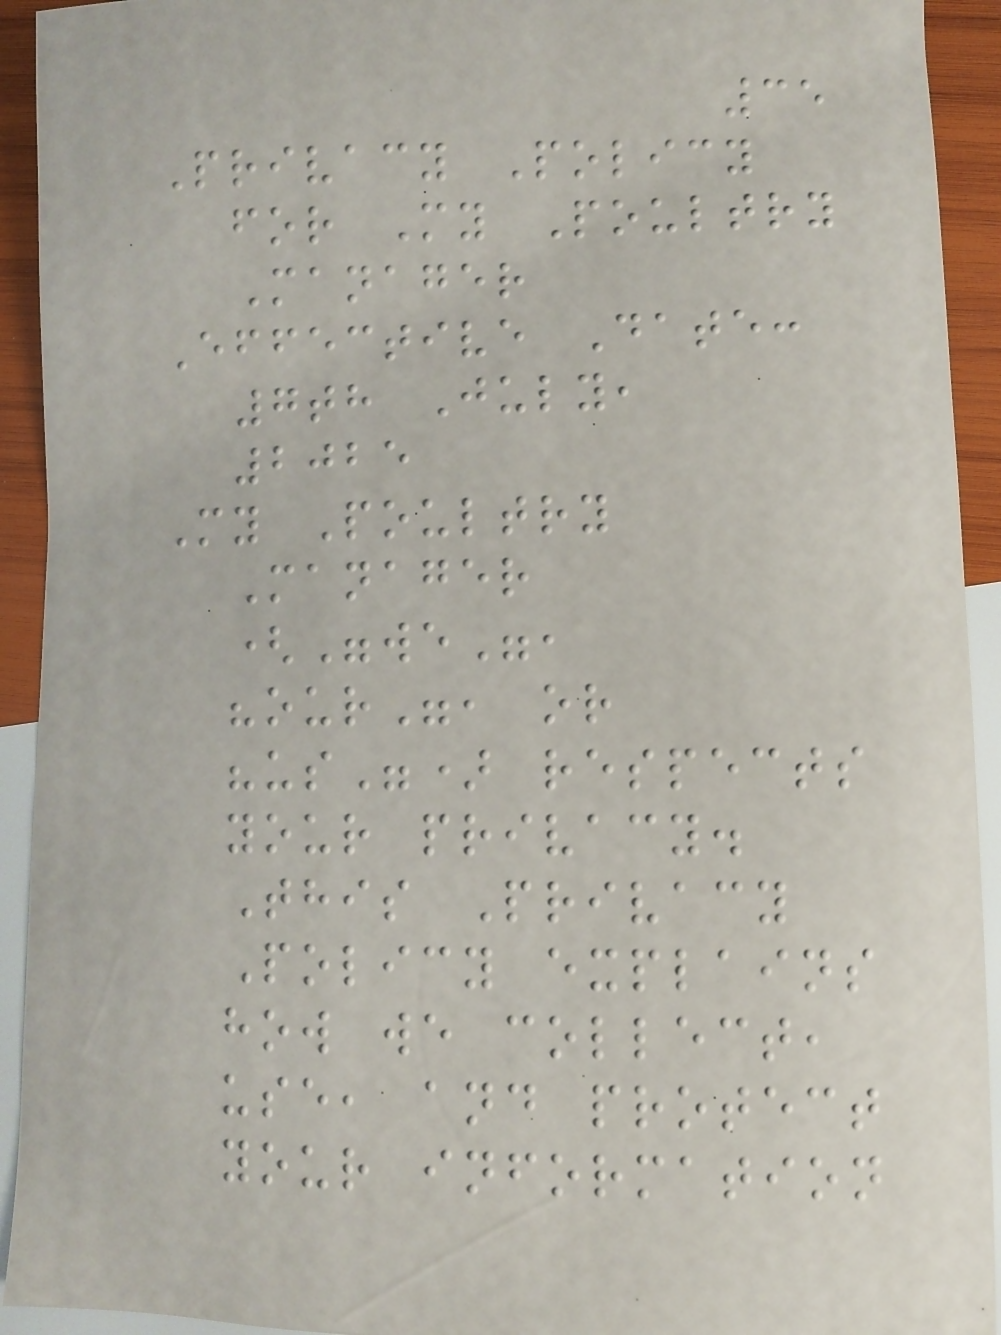35
Privacy Policy
for My Poultry
Manager
Effective Date:
7th July,
2025
My Poultry
Manager
("we",
"our", or
"us") respects
your privacy.
This Privacy
Policy explains
how we collect,
use, and protect
your information
